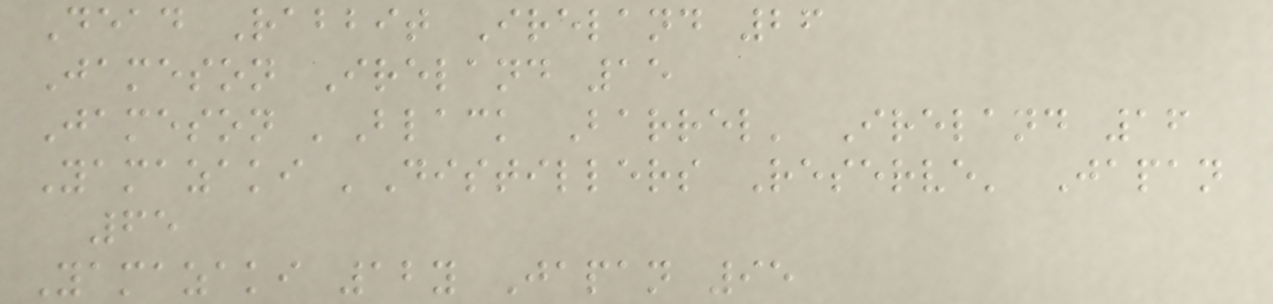Dead Rabbit Ireland 26
Jameson Ireland 15
Jameson 'Black Barrel' Ireland 16
Yamazaki 'Distillers Reserve' Japan
65
Yamazaki 12y Japan 95
